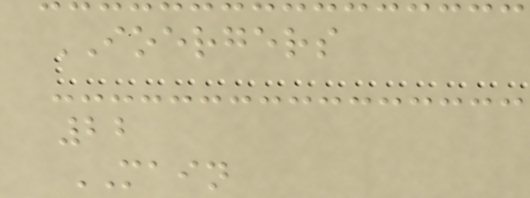IOERGERS
22
MAIN
